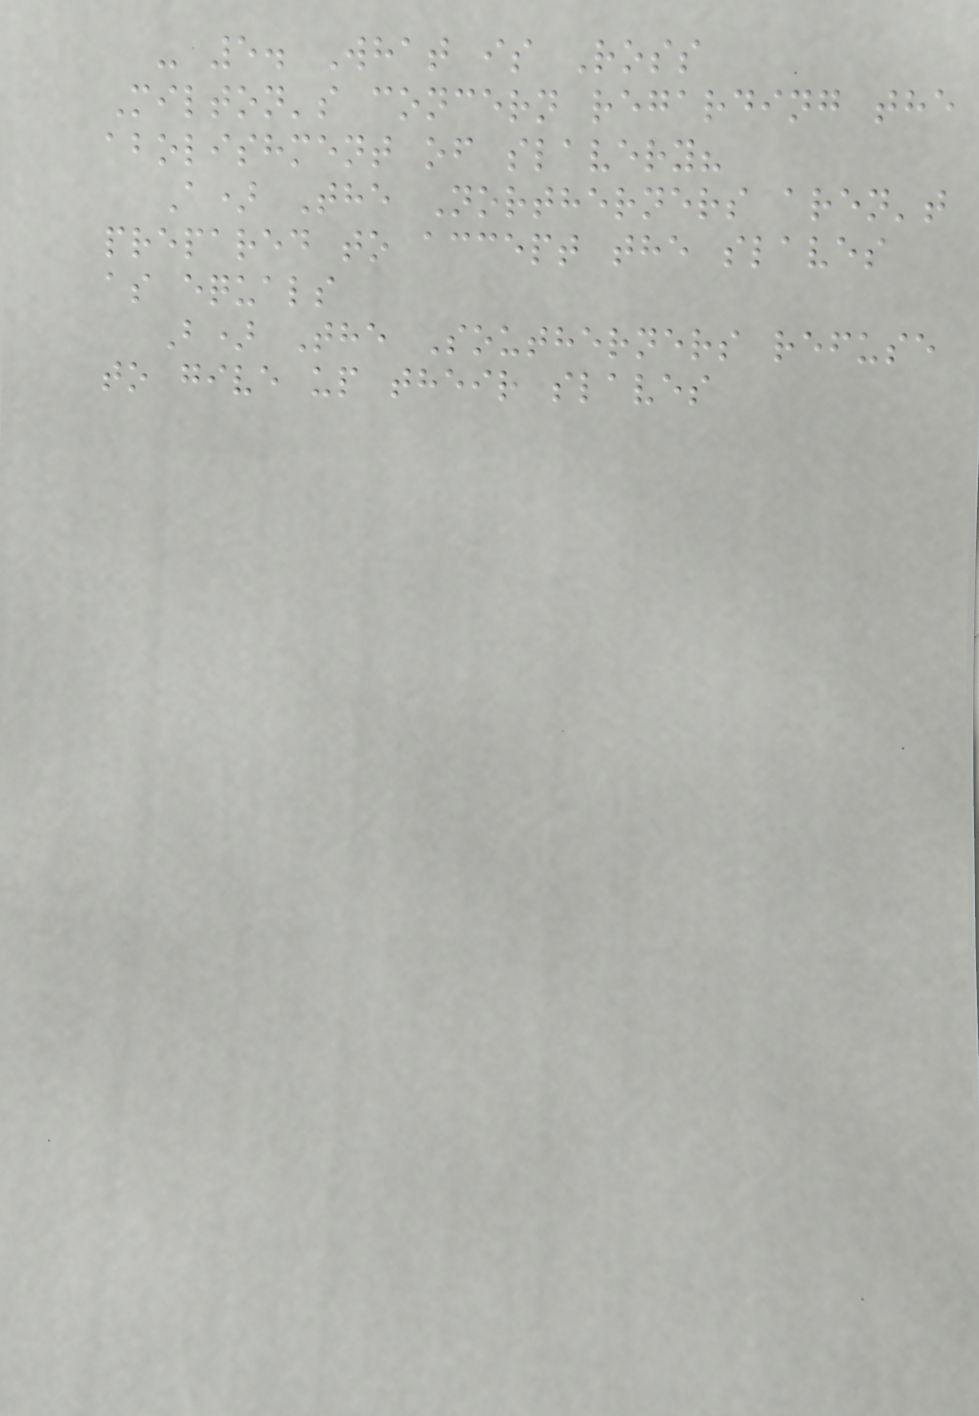- 5. What is Ross
Milton's concern regarding the
abolishment of slavery?
A) The Northerners aren't
prepared to accept the slaves
as equals
B) The Southerners refuse
to give up their slaves
